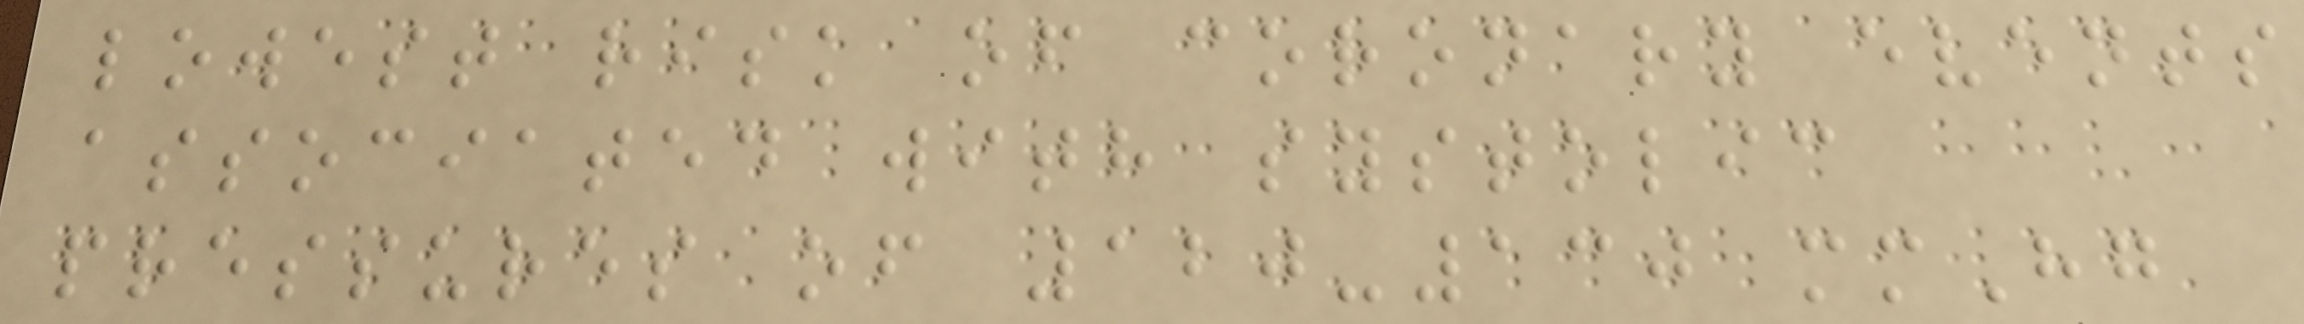lowest risk of coronary events
associated with systolic
pressures of 120-130 mmHg
